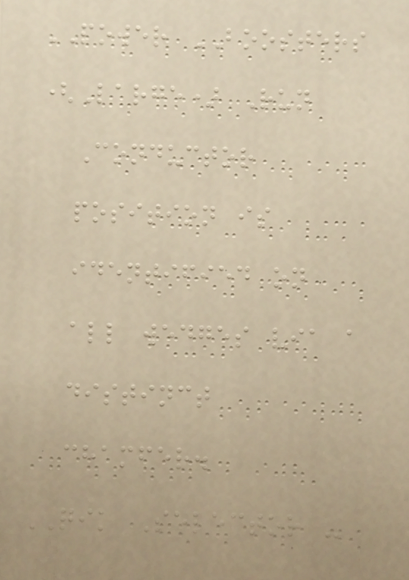POWER BOOSTERS
(Large) Run
Conductor
position is
identified on
all wedges via a
distinct
chamfer.
QIK Selector -
